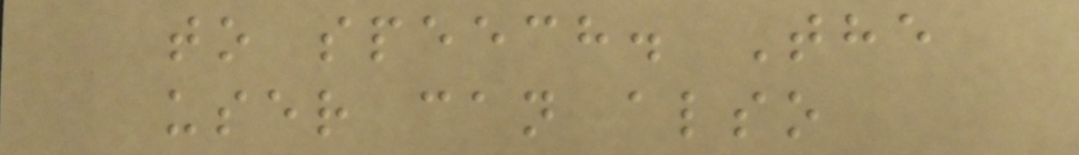to speech. The
user can also
